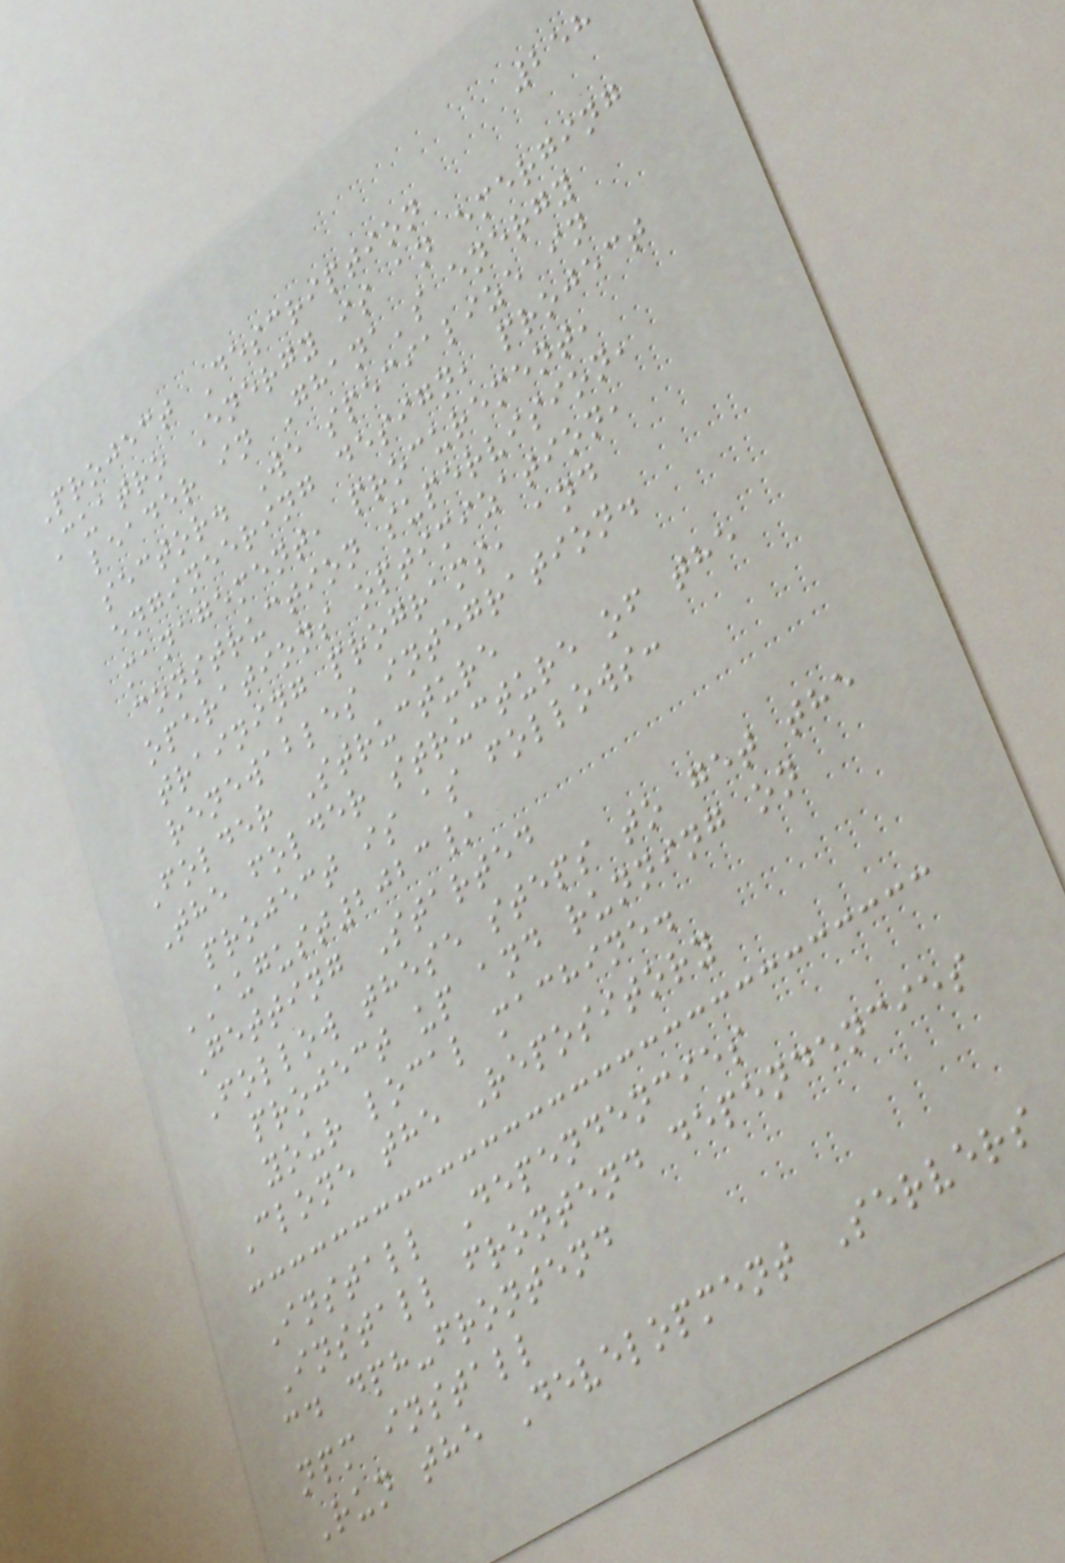258
Project Description
Cuatro Energy is an emerging
leader in Ghana's energy
sector. We specialize in
engineering design, project
management, procurement,
construction supervision,
operations optimization,
training programs, and
renewables integration.
Folder Structure
The folder structure of the
project is as follows:
AUGUST2023/
Getting Started
Follow these steps to get the
project up and running on
your local machine.
Clone the Repository
Install Dependencies
Install frontend dependencies
cd dph-frontend
npm install
Run the Development Servers
